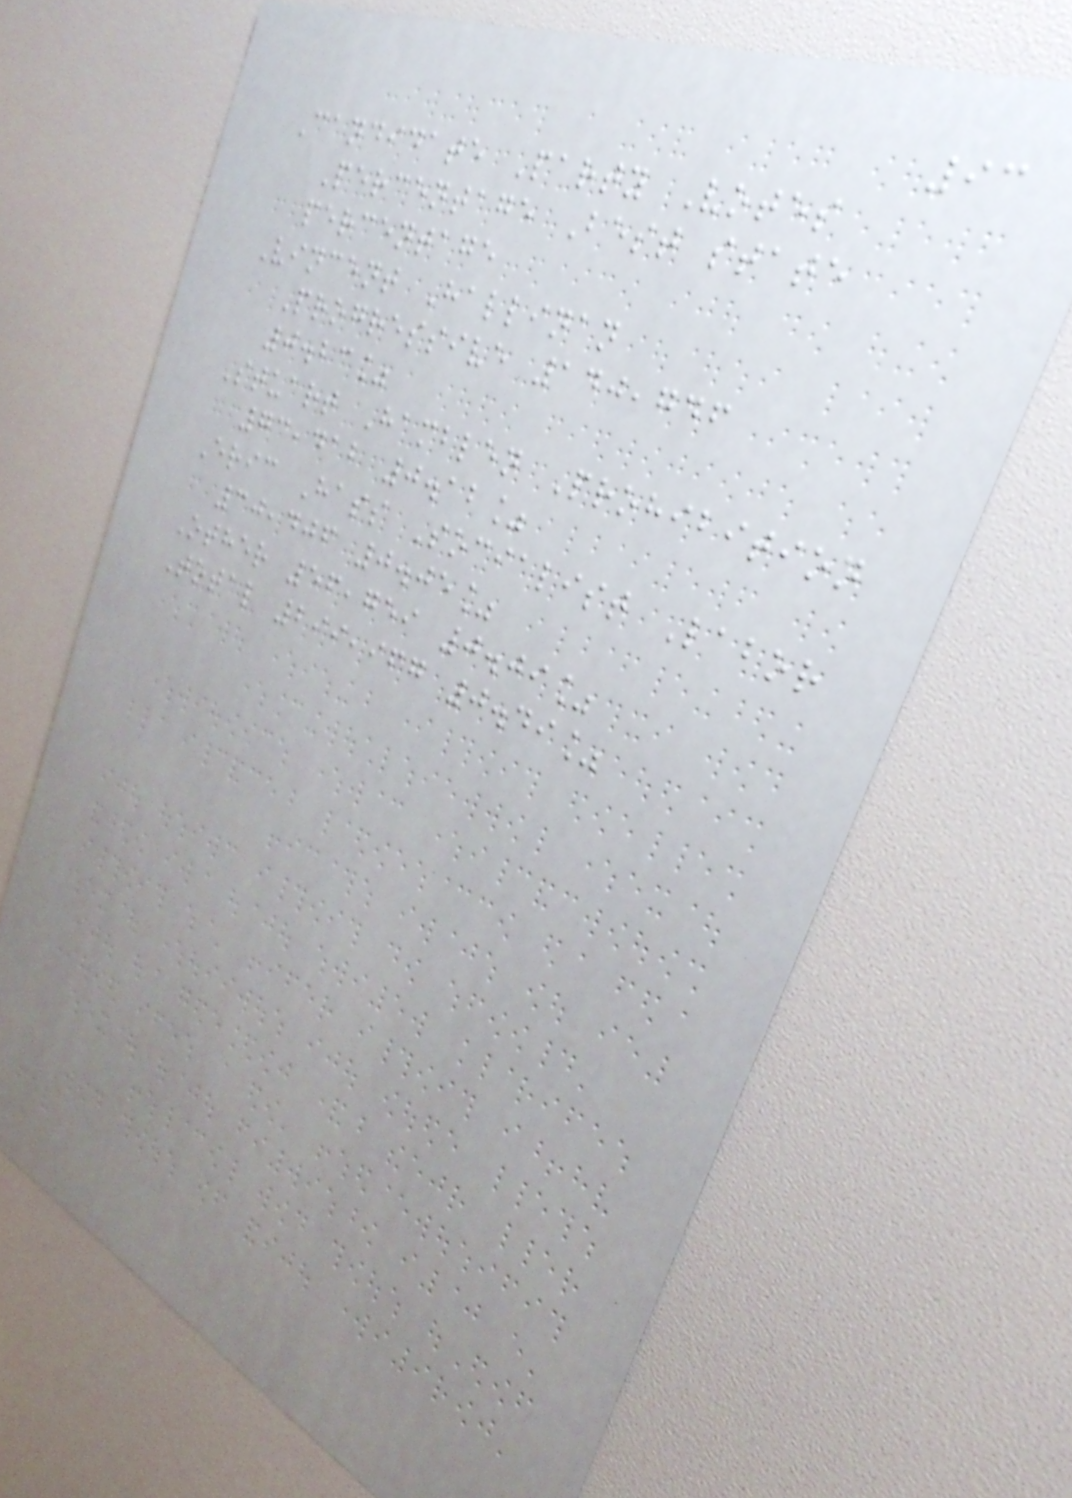93
Candidate Party Votes
Percentage Best state
percentage
Vincent Hallinan
Progressive 140,746
0.23%
Stuart Hamblen Prohibition
73,412 0.12%
Eric Hass Socialist Labor
30,406 0.05%
Other 56,759 0.09%
Total 299,967 0.49%
